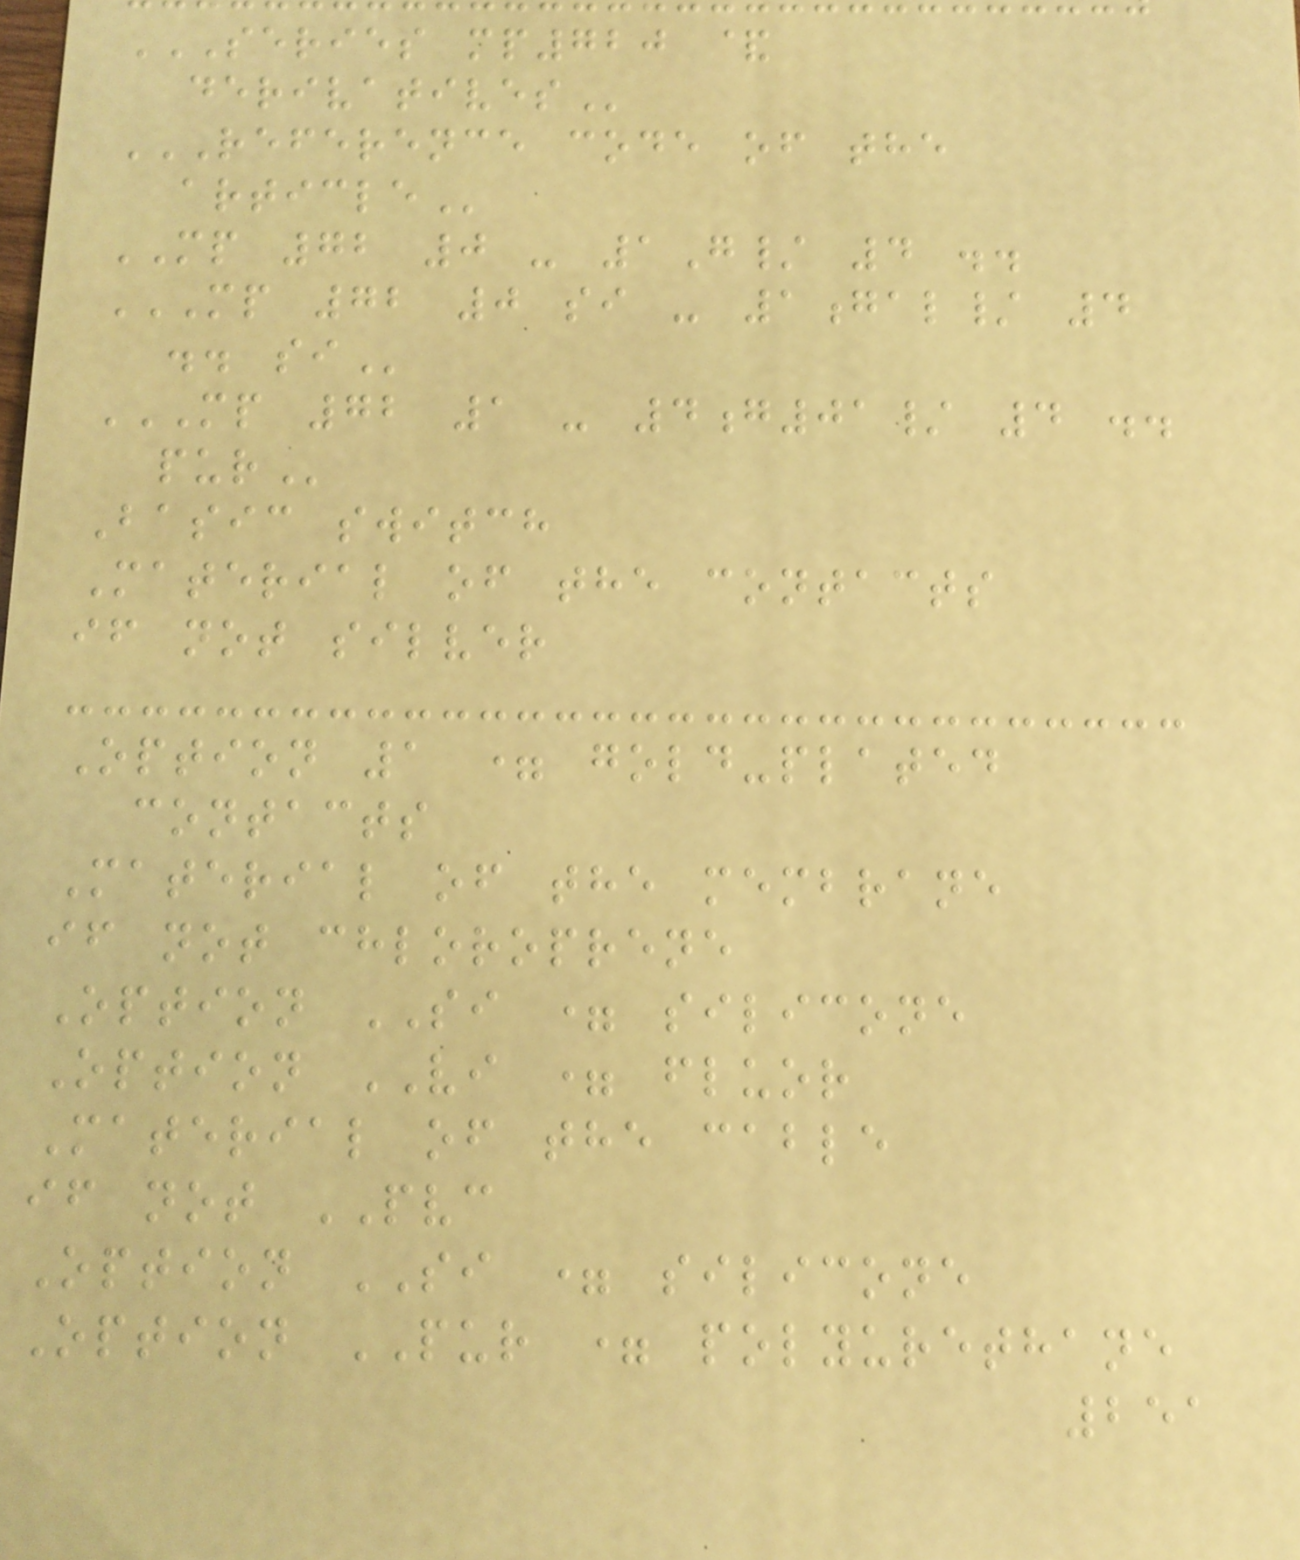SERIES MP720 &
DERIVATIVES
REFERENCE CODE OF THE
ARTICLE
MP 72 0 - 1G/ 4 ..
MP 72 0 SI - 1GAL/ 4
.. SI
MP 72 1 - 4G01/ 4 ..
PUR
Basic switch
Material of the contacts
if not silver
Option 1 = gold-plated
contacts
Material of the membrane
if not chloroprene
Option SI = silicone
Option VI = fluor
Material of the cable
if not PVC
Option SI = silicone
Option PUR = polyurethane
251
